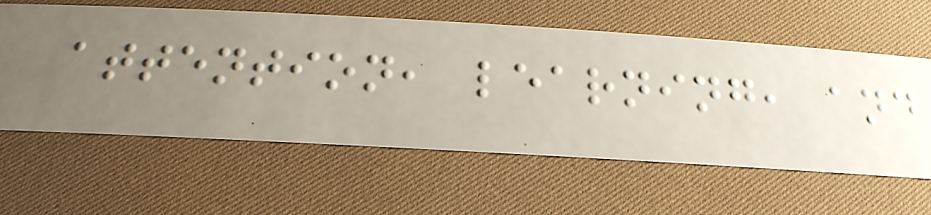attention, learning, and
